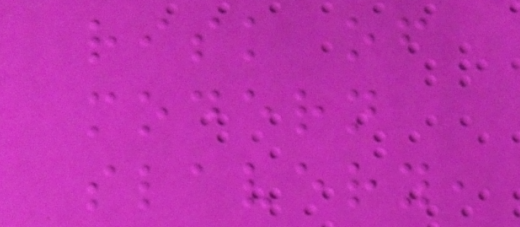risk of
modern
slavery,
